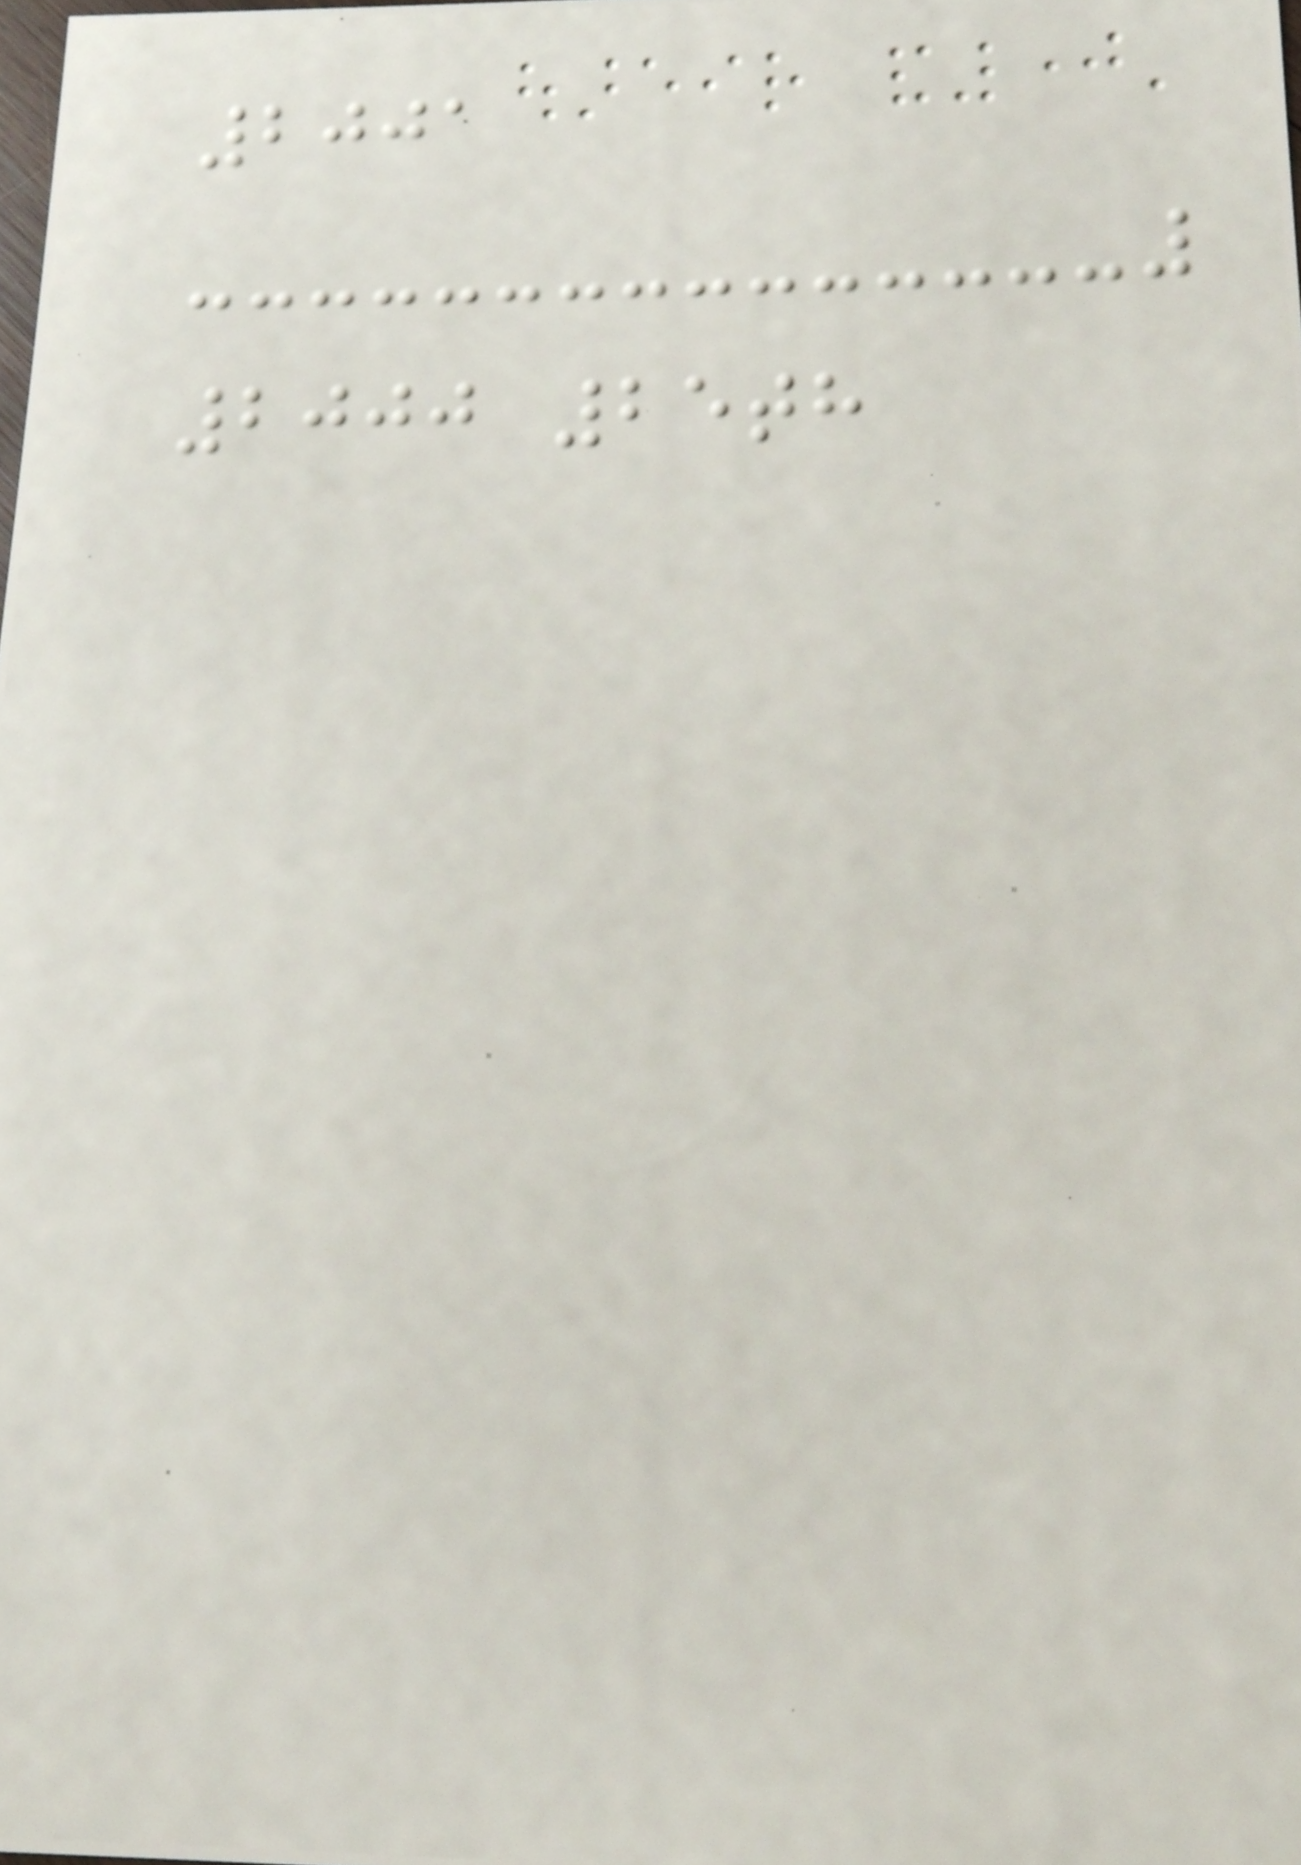2001
2000 25th
